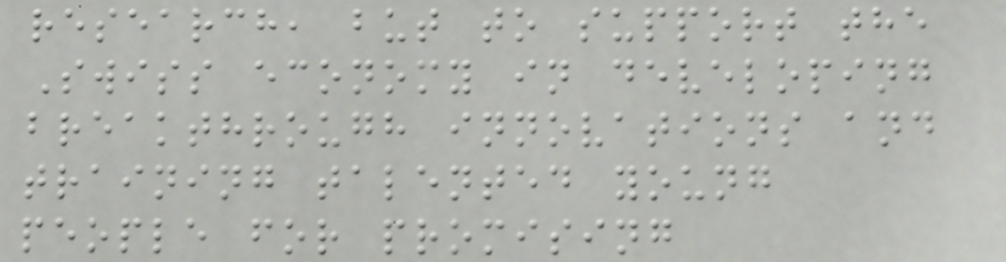research, but to support the
Swiss economy in developing
breakthrough innovations and
training talented young
people for promising
